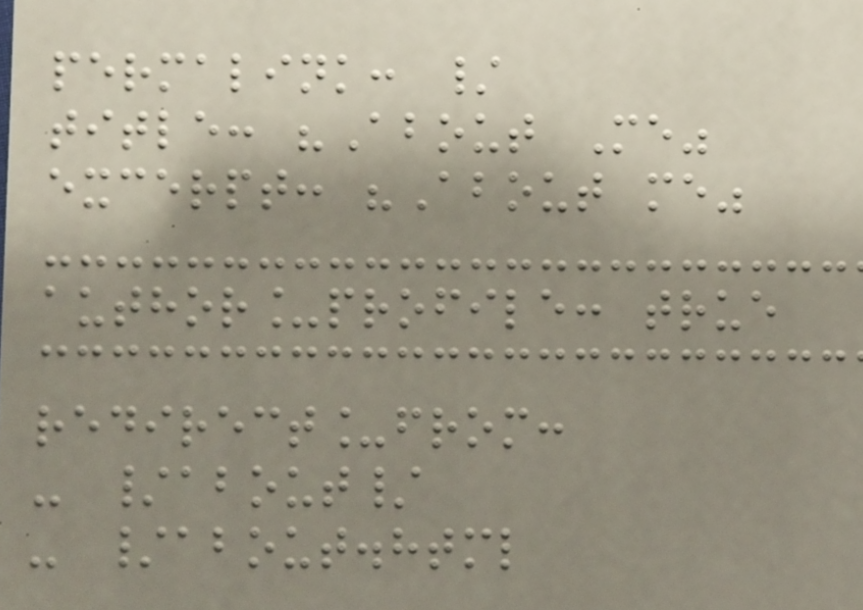permalink: /
title: "About Me"
excerpt: "About me"
author_profile: true
redirect_from:
- /about/
- /about.html
